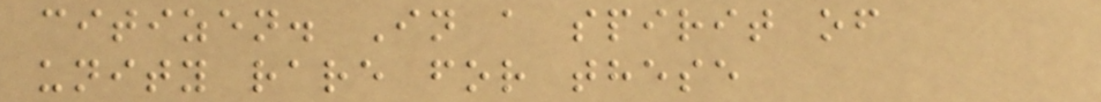citizen. In a spirit of
unity rare for these
